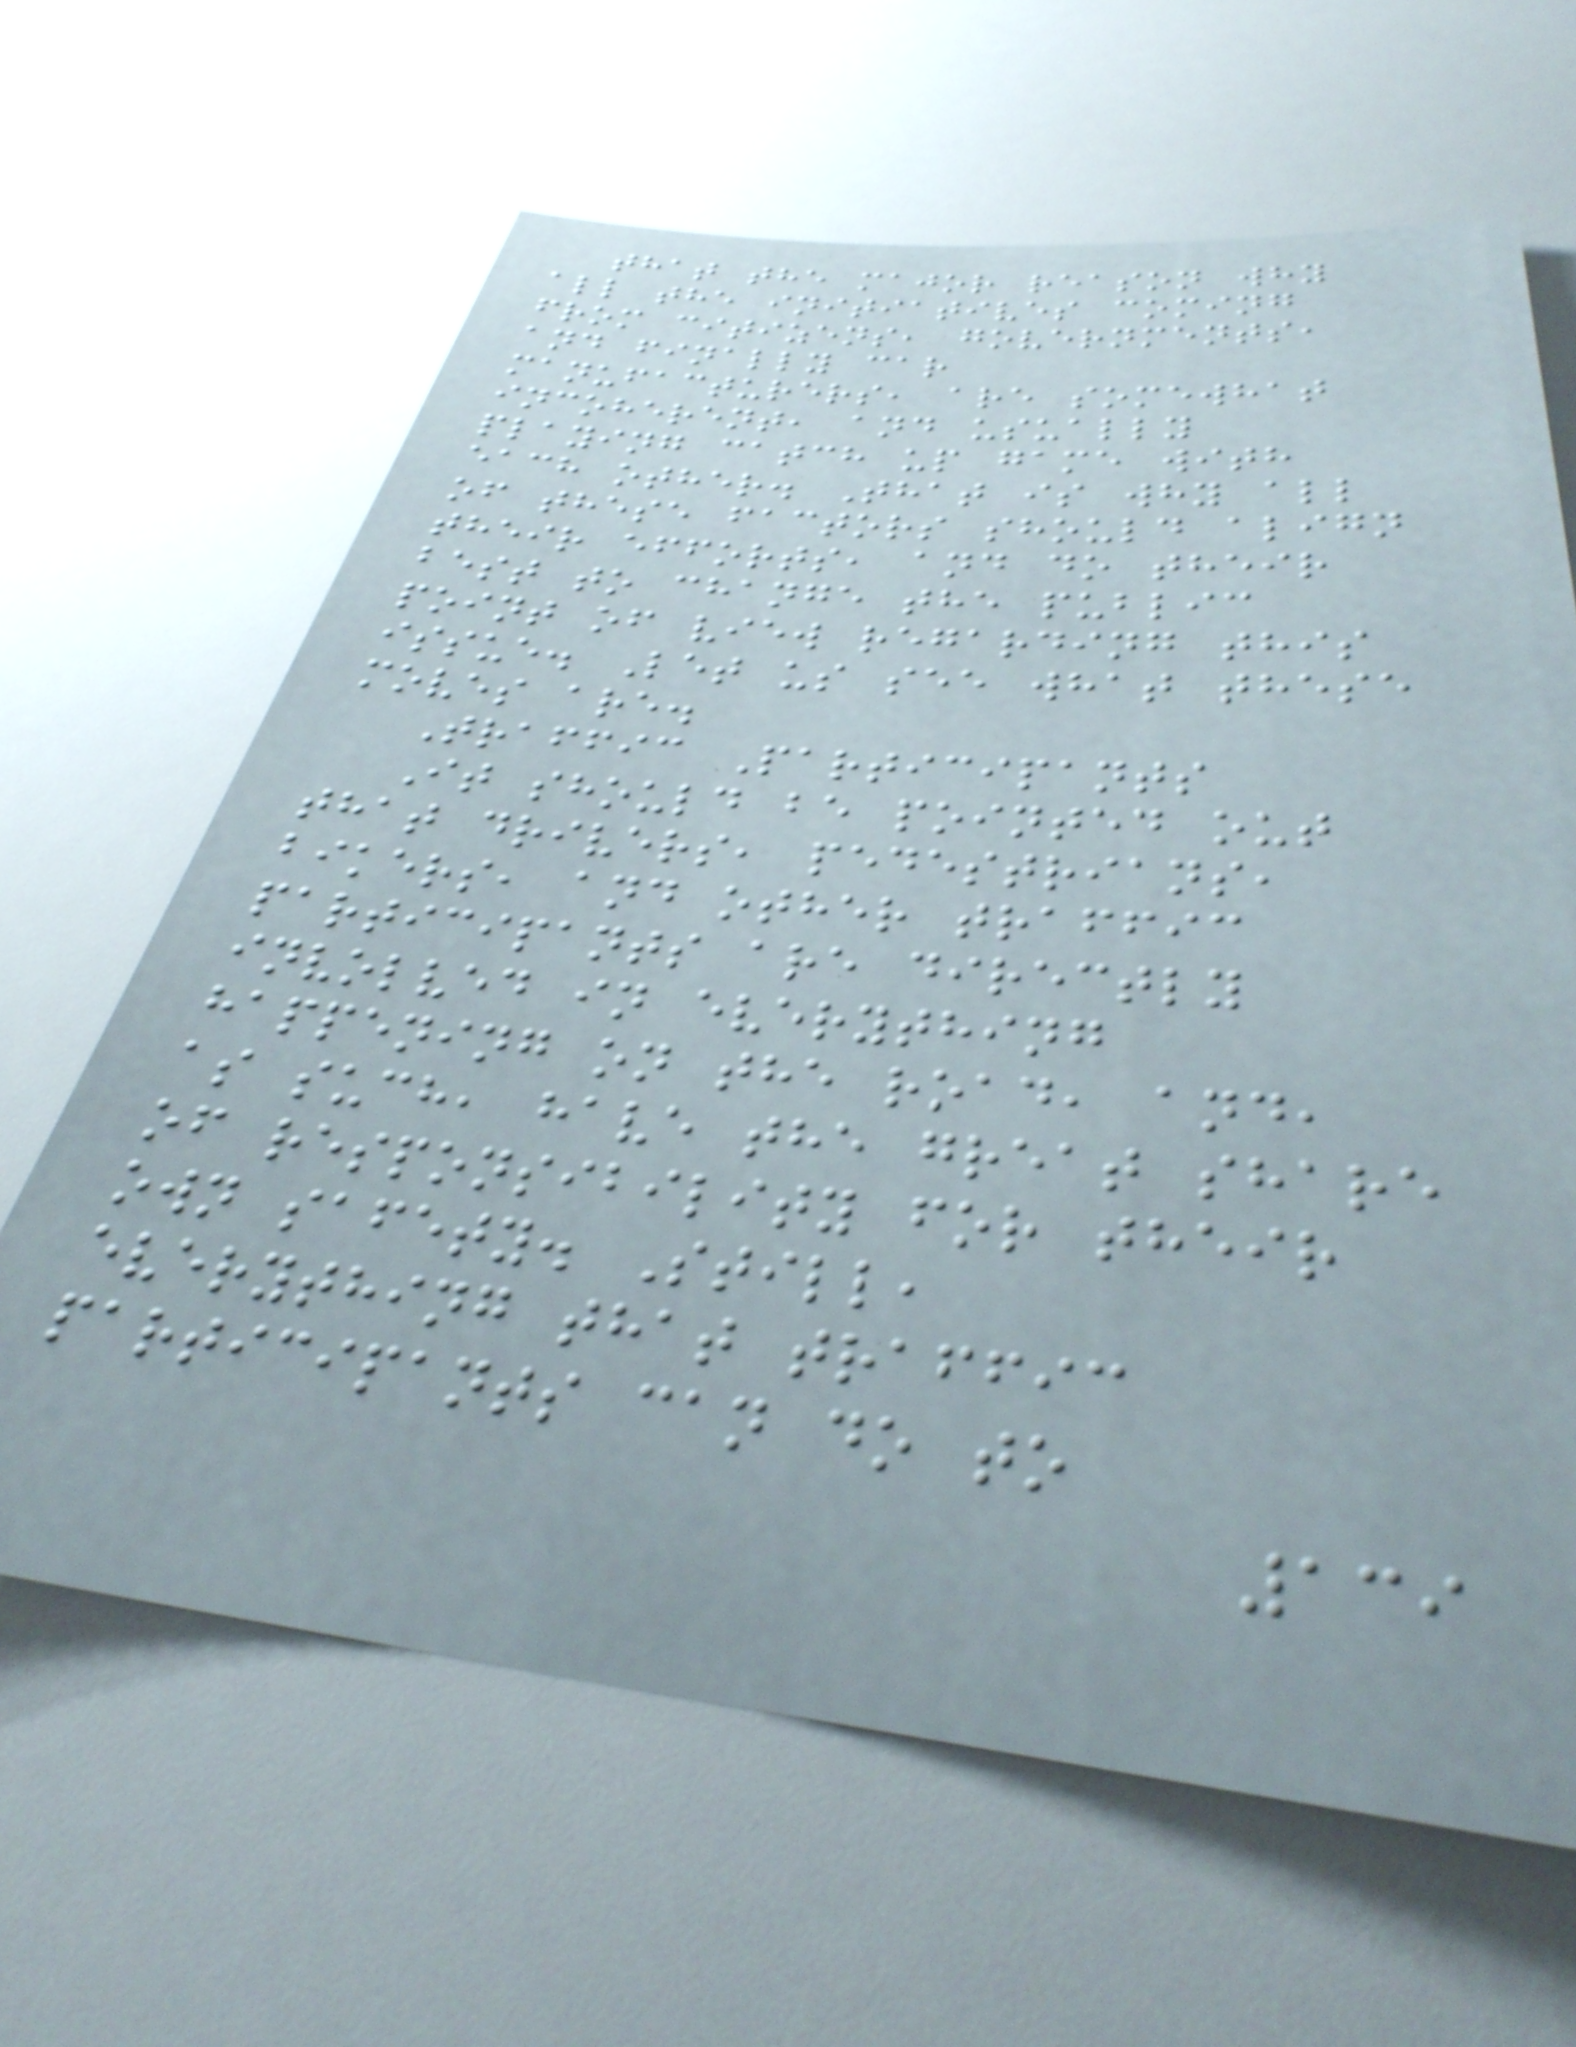that the major reason why
all the initiatives coming
from citizens, governments,
and finally car
manufacturers, are somewhat
incoherent, and usually
playing catch up game with
each other. That is why all
of these factors should align
their efforts, and do their
best to change the public
point of view regarding this
issue. Let us see what these
moves are.
Traffic Participants
It should be pointed out
that drivers, pedestrians,
bikers, and other traffic
participants are directly
involved in everything
happening on the road, and,
as such, have the great share
of responsibility for their
own safety. Still,
everything that traffic
participants can do to
139
